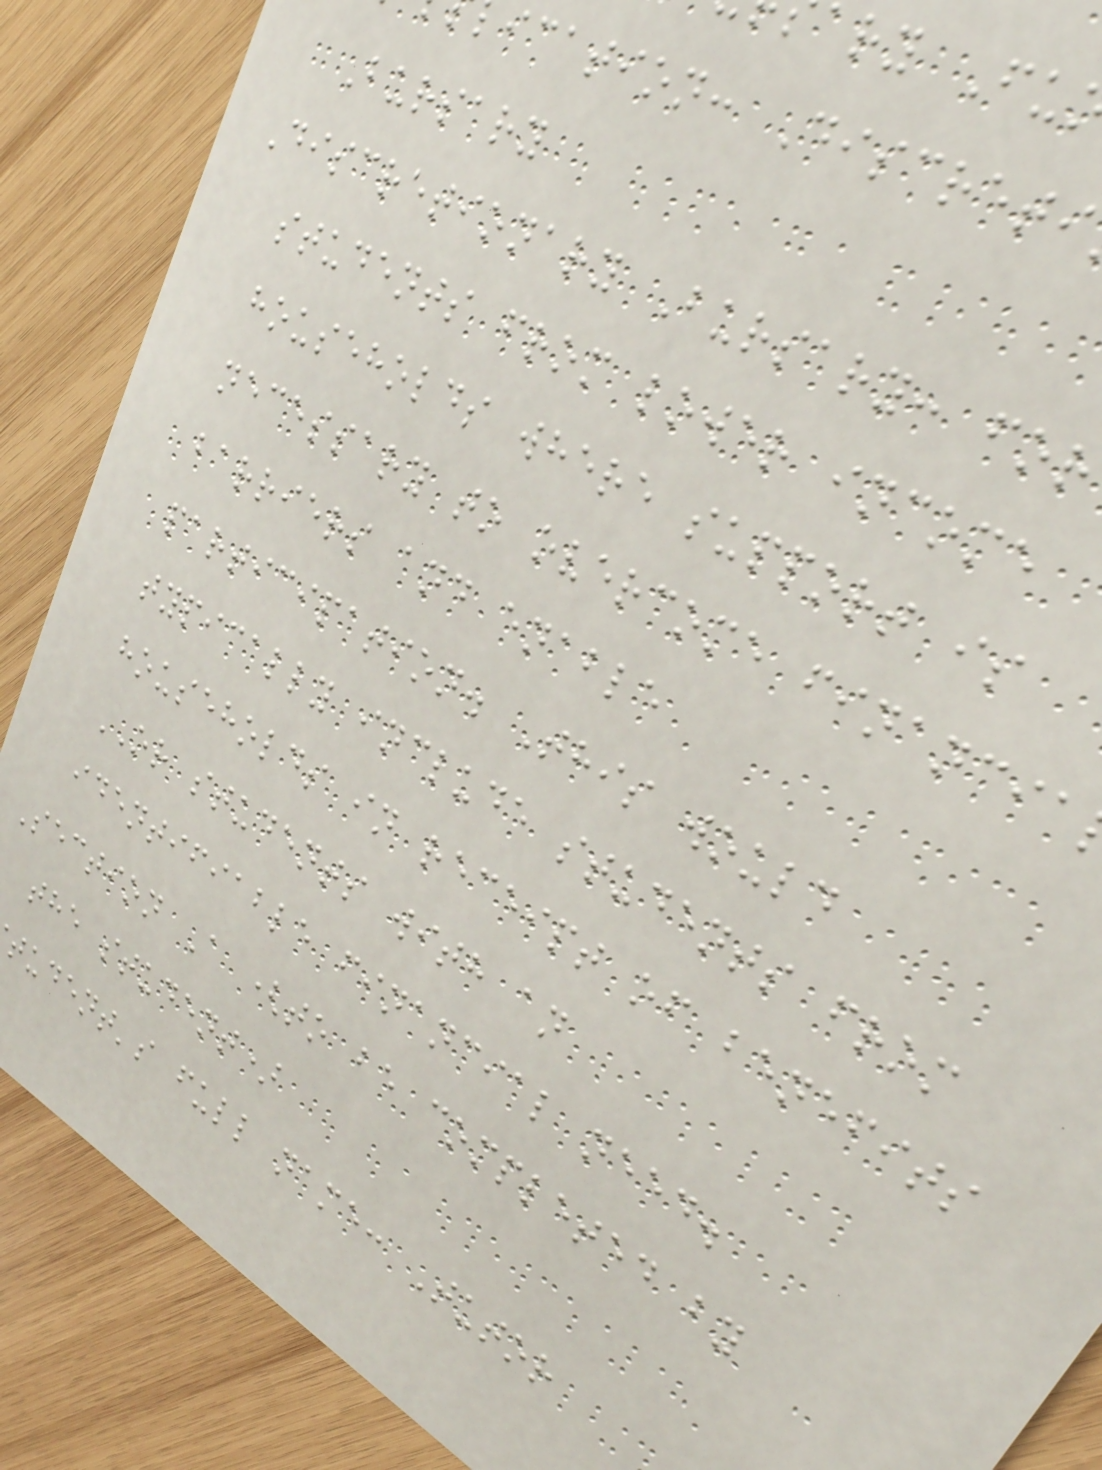ary Fu
ication: Discreti
Bursary
Discretionary Bursary: for
students from lower income
households where support is
necessary to overcome financia
barriers and enable
participation. This would
typically include students from
households in receipt of benefits
OR students with an
identifiable financial need.
Section A (to be completed by
the student)
tudent's full name: Tutor
